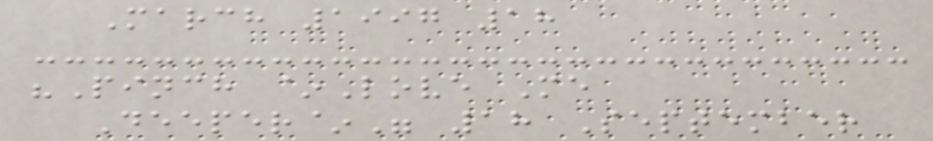March 1997 18
"Pinch ~Love Me
Deeper~" 18 September
